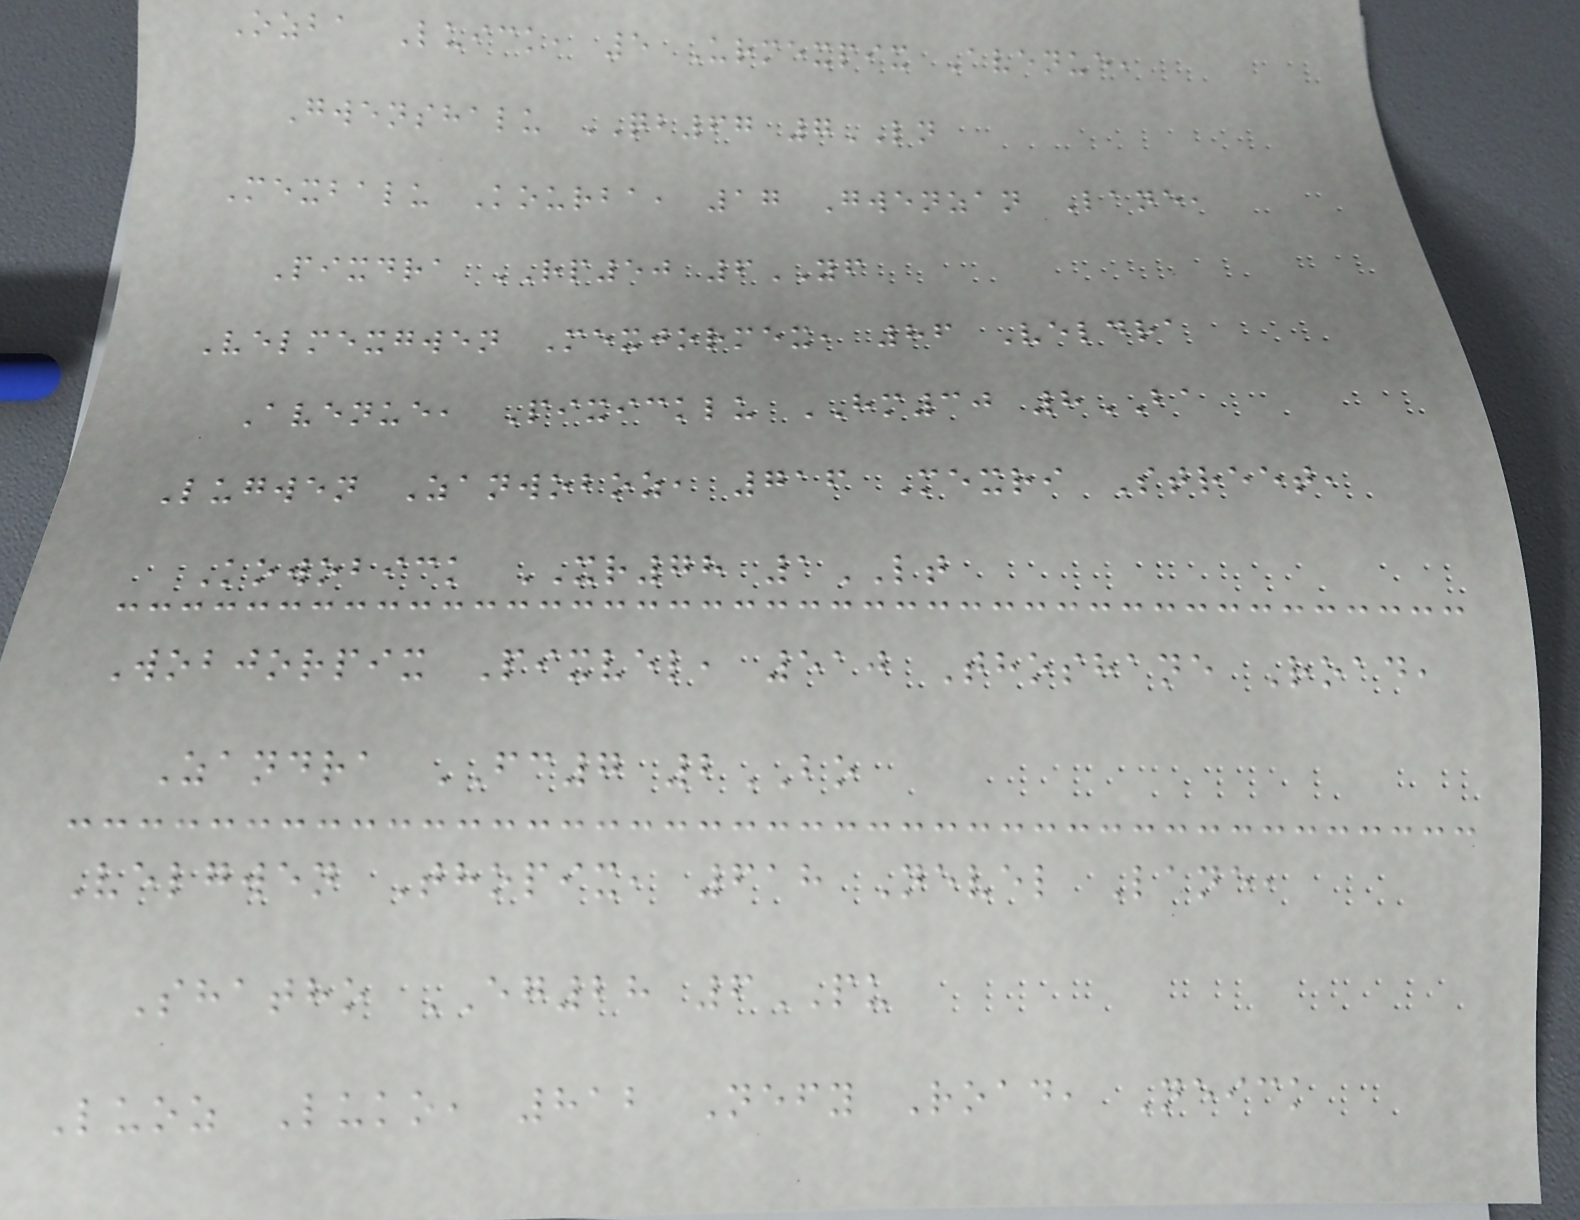Ozba Luick, 5 Urmexpix Avenue,
Gwenshalu QB67 7LN
Mexbalu Kourba, 17 Gwenzan Lane,
Pixdra RP50 6YF
Velmexgwen Mexjormex, 86 Veldra
Avenue, Pixicklu HM30 8BA
Lugwen Zanwoboz, 716 Mexri Street,
Kowobick XR78 1LT
Wobjorpix Pixvel, 510 Thoshane Road,
Zandra FC7 2BO
Velgwen Thopix, 618 Nevel Lane,
Shatho EG28 6PU
Luoz Luko, 812 Nefy Road, Neick
